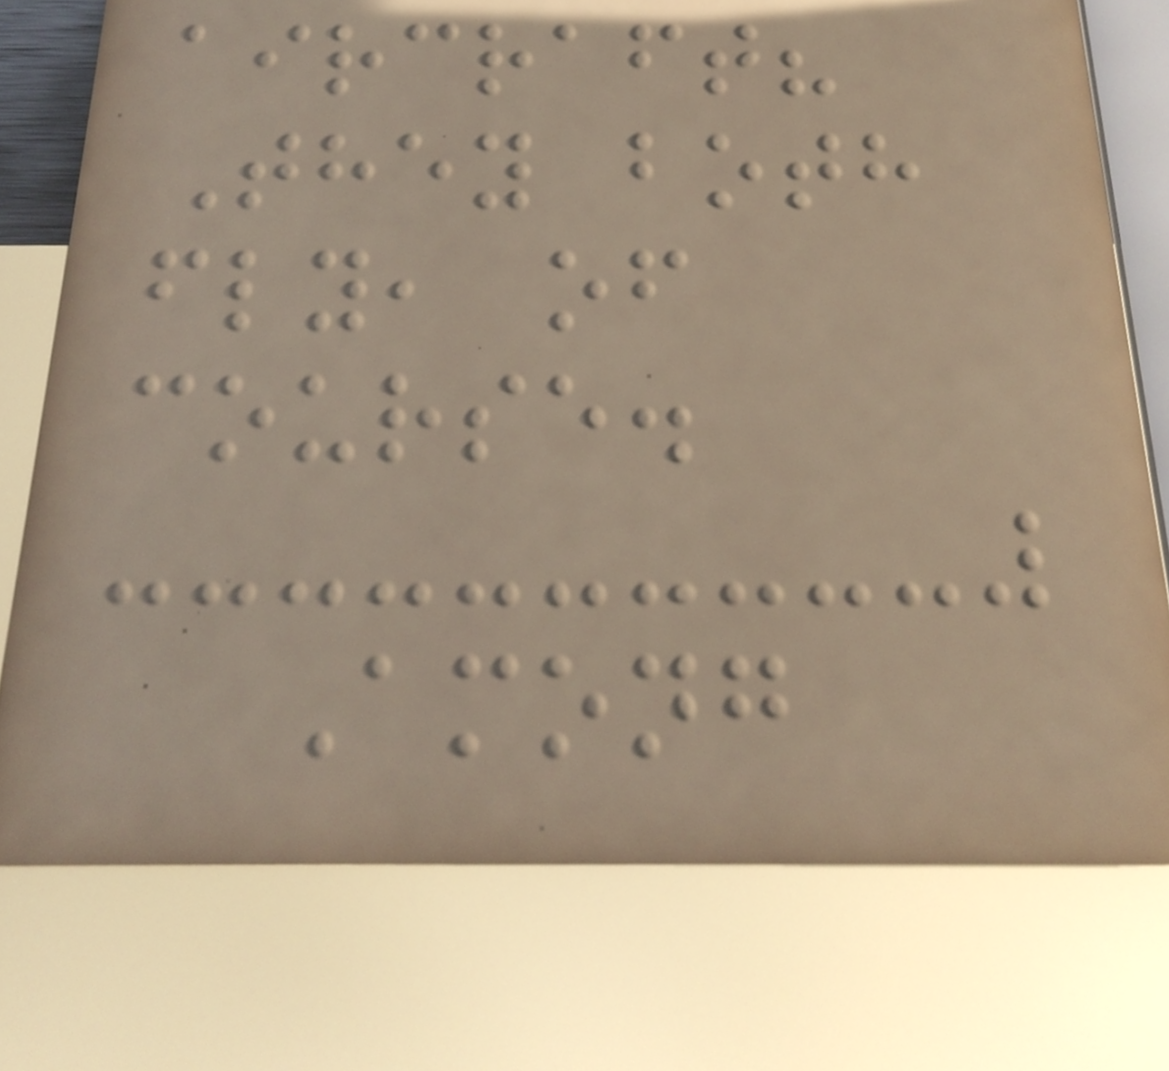aircraft?
They both
fly, of
course.
Among
